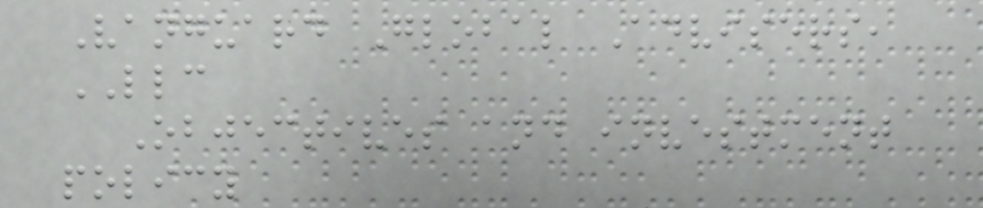Vanguard Global Advisers,
LLC
Objectives and investment
policy
